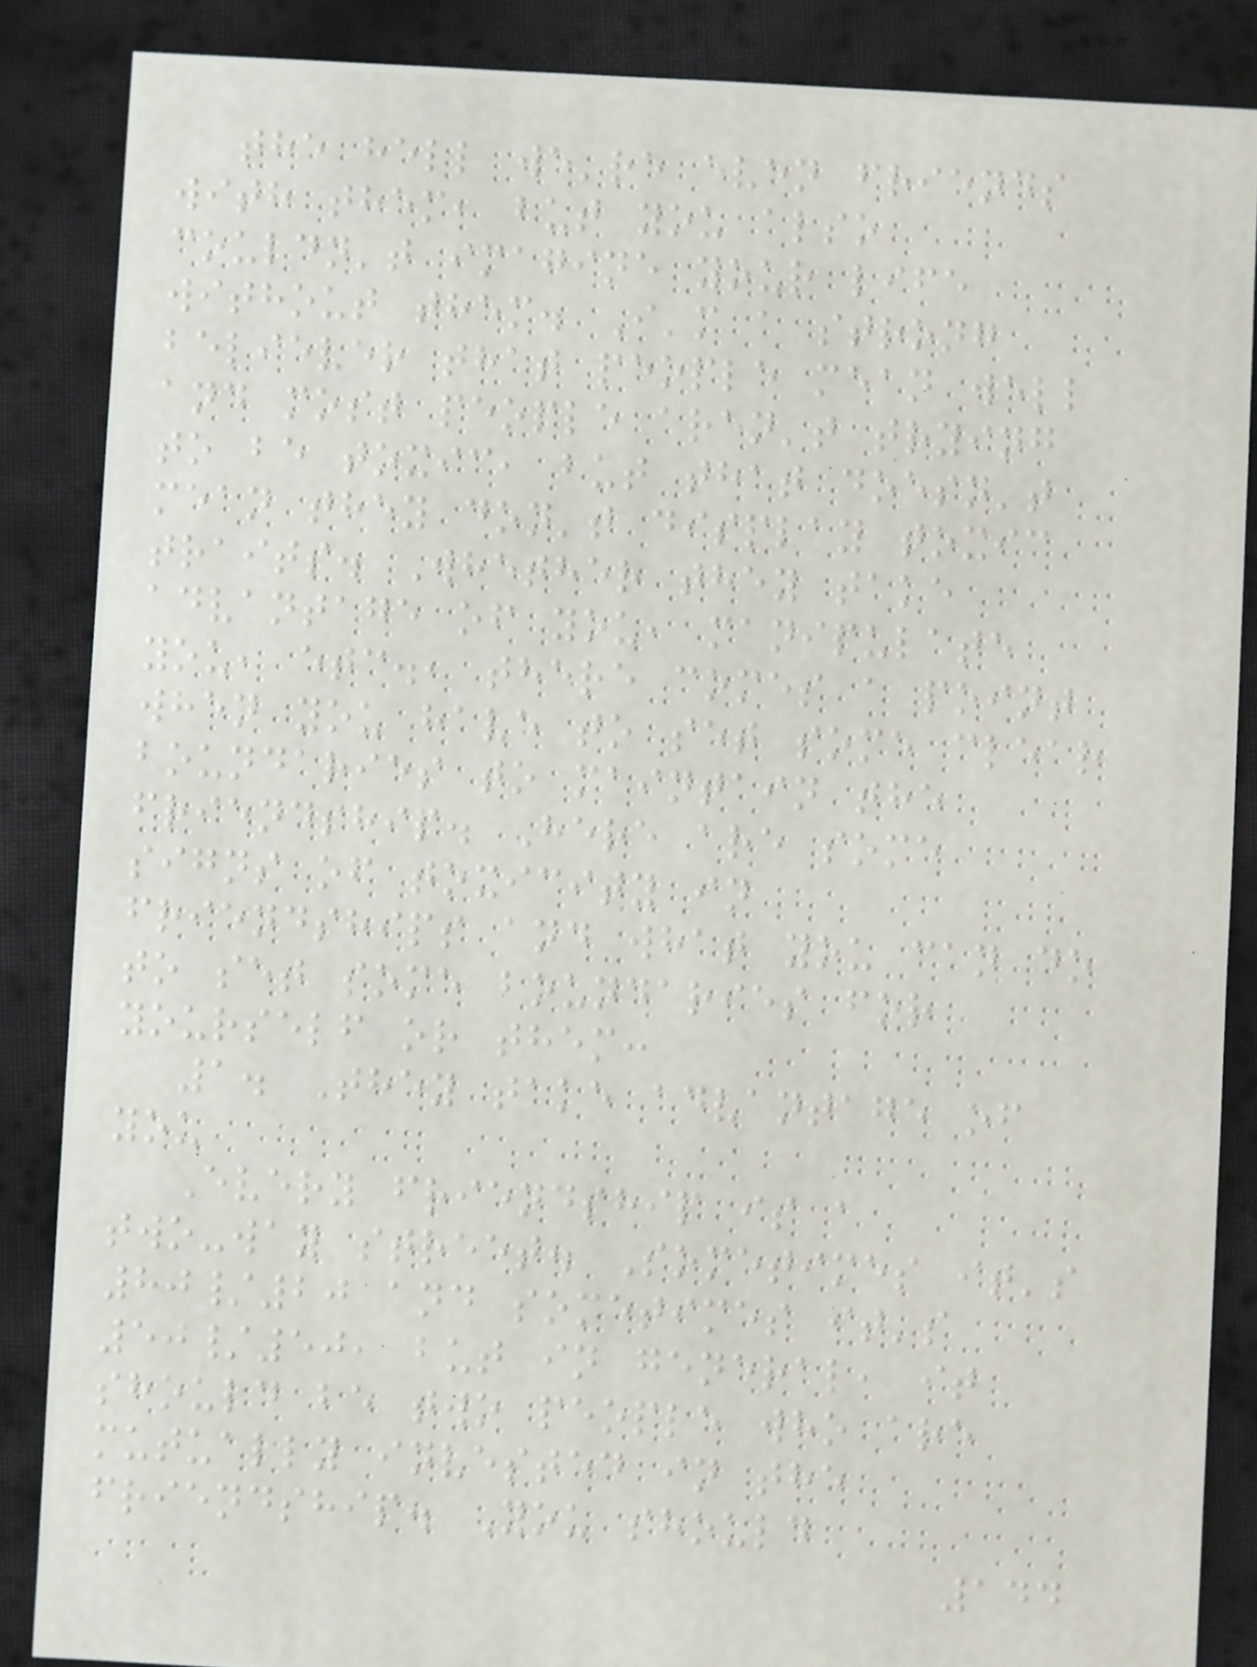the hell we're even friends
with them, but you also
couldn't imagine your life
without them. I'm a strong
believer that people mean well
and most people aren't trying
to be toxic, but that doesn't
mean they don't display toxic
traits. Whether they take
advantage of you, manipulate
you, etc., there comes a point
when you have to set some clear
boundaries to maintain the
friendship. Here are some
signs of toxicity in
friendships and what you can do
to set some boundaries for
yourself or them:
1. They take advantage of
you
Every friendship is a
two-way street. Sometimes it's
80/20 and sometimes it's
50/50, but in general, it
should be two people who are
mutually invested in the
friendship. You should
144
